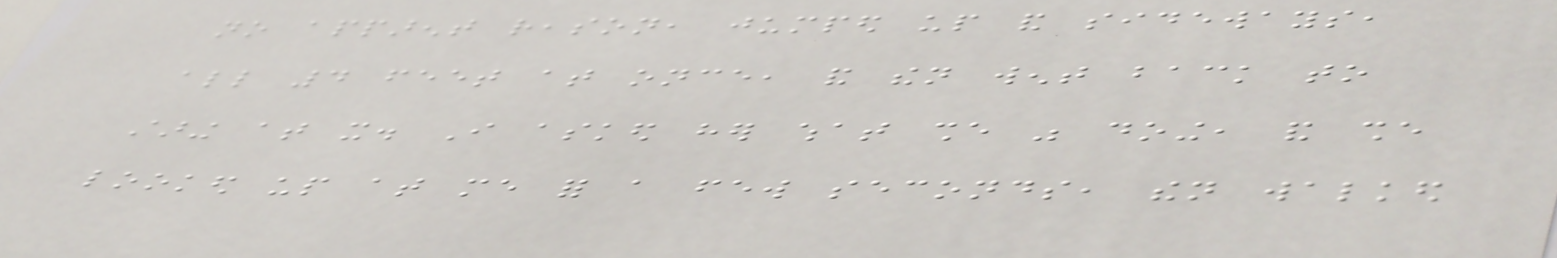no apparent reason, jumped up and sideways,
all 4 feet at once, and then went back to
staring at it. I asked her what she was doing, and she
looked up at me for a few seconds, then walked
